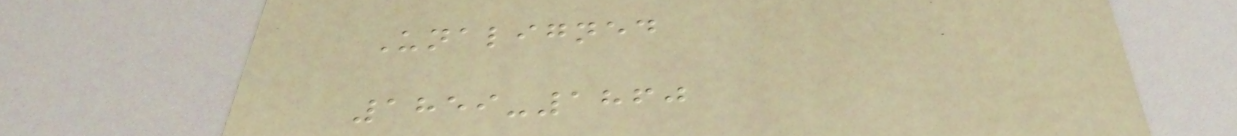Unaligned
1859-1860
